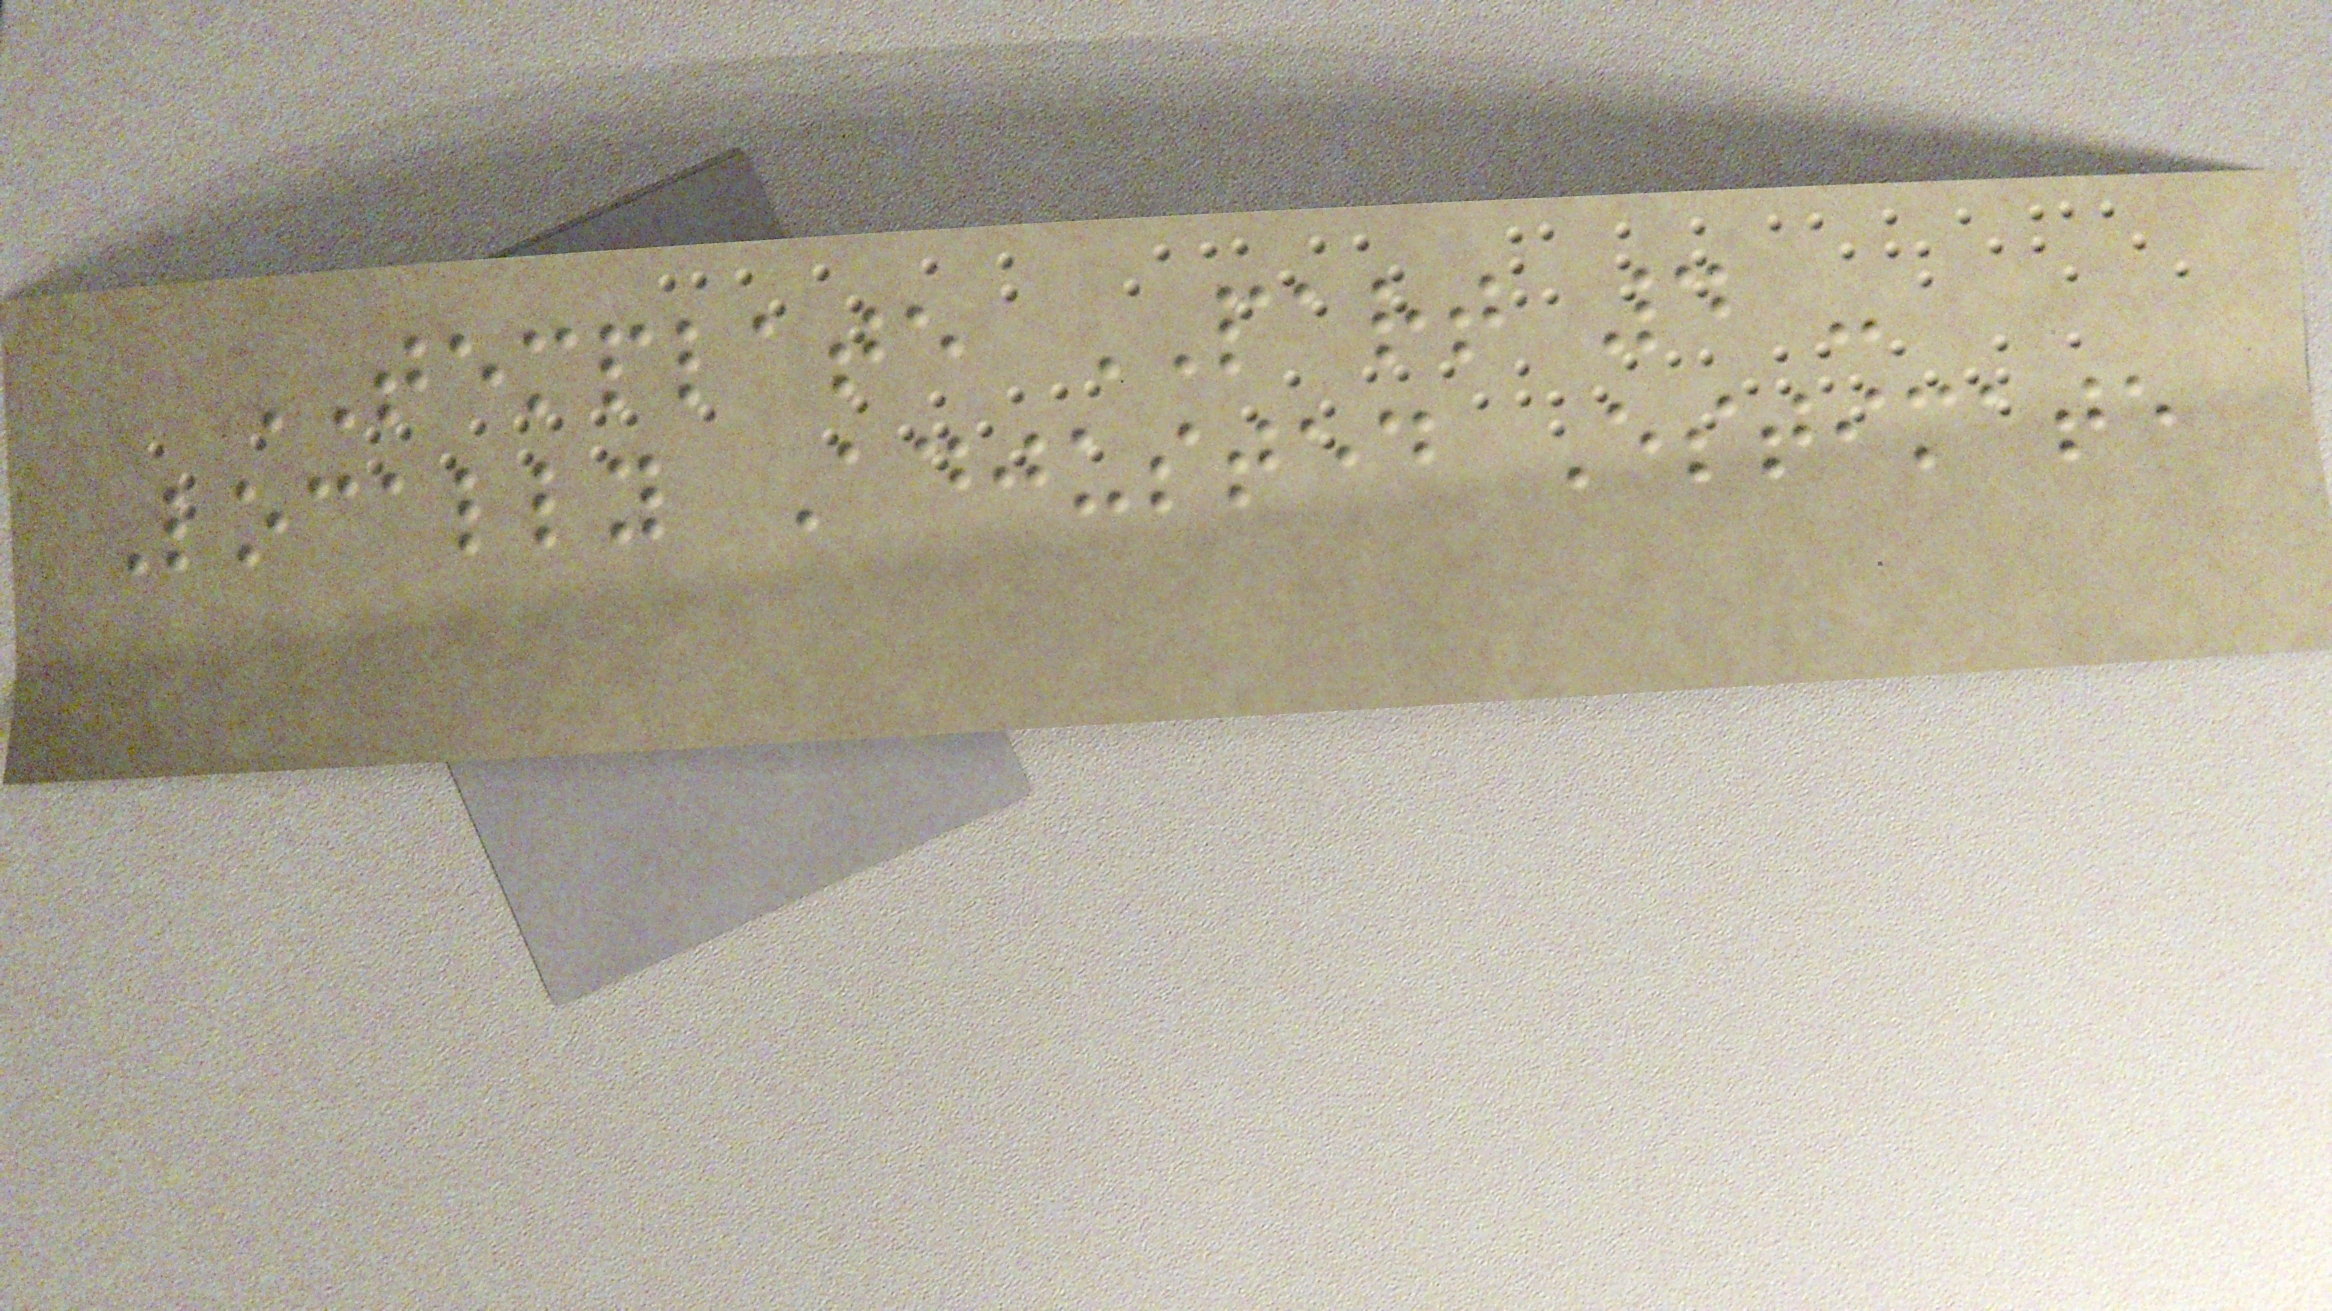TEMPLATE PART 4 -
Locally Adjusted Estimate
